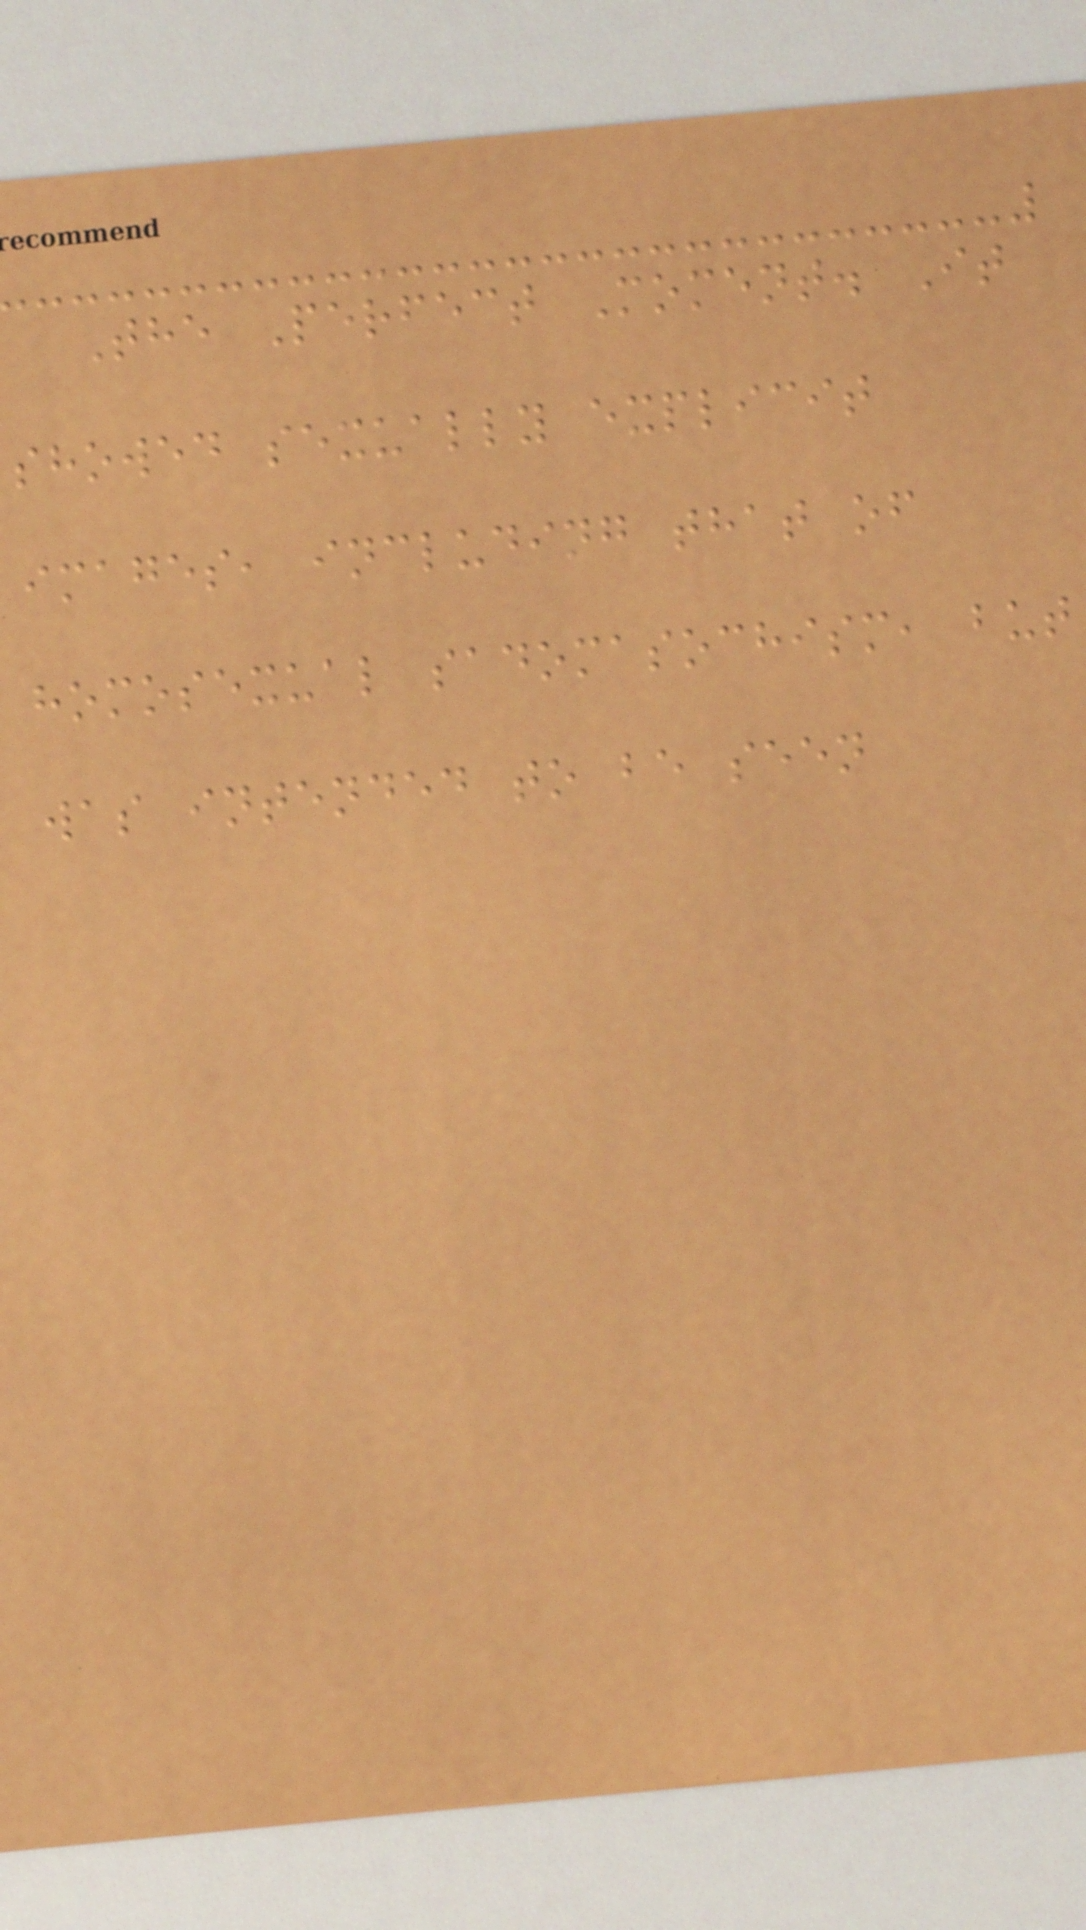The Perfect Moment. It
showed sexually explicit
images, including that of
homosexual sadomasochism, but
was intended to be seen
